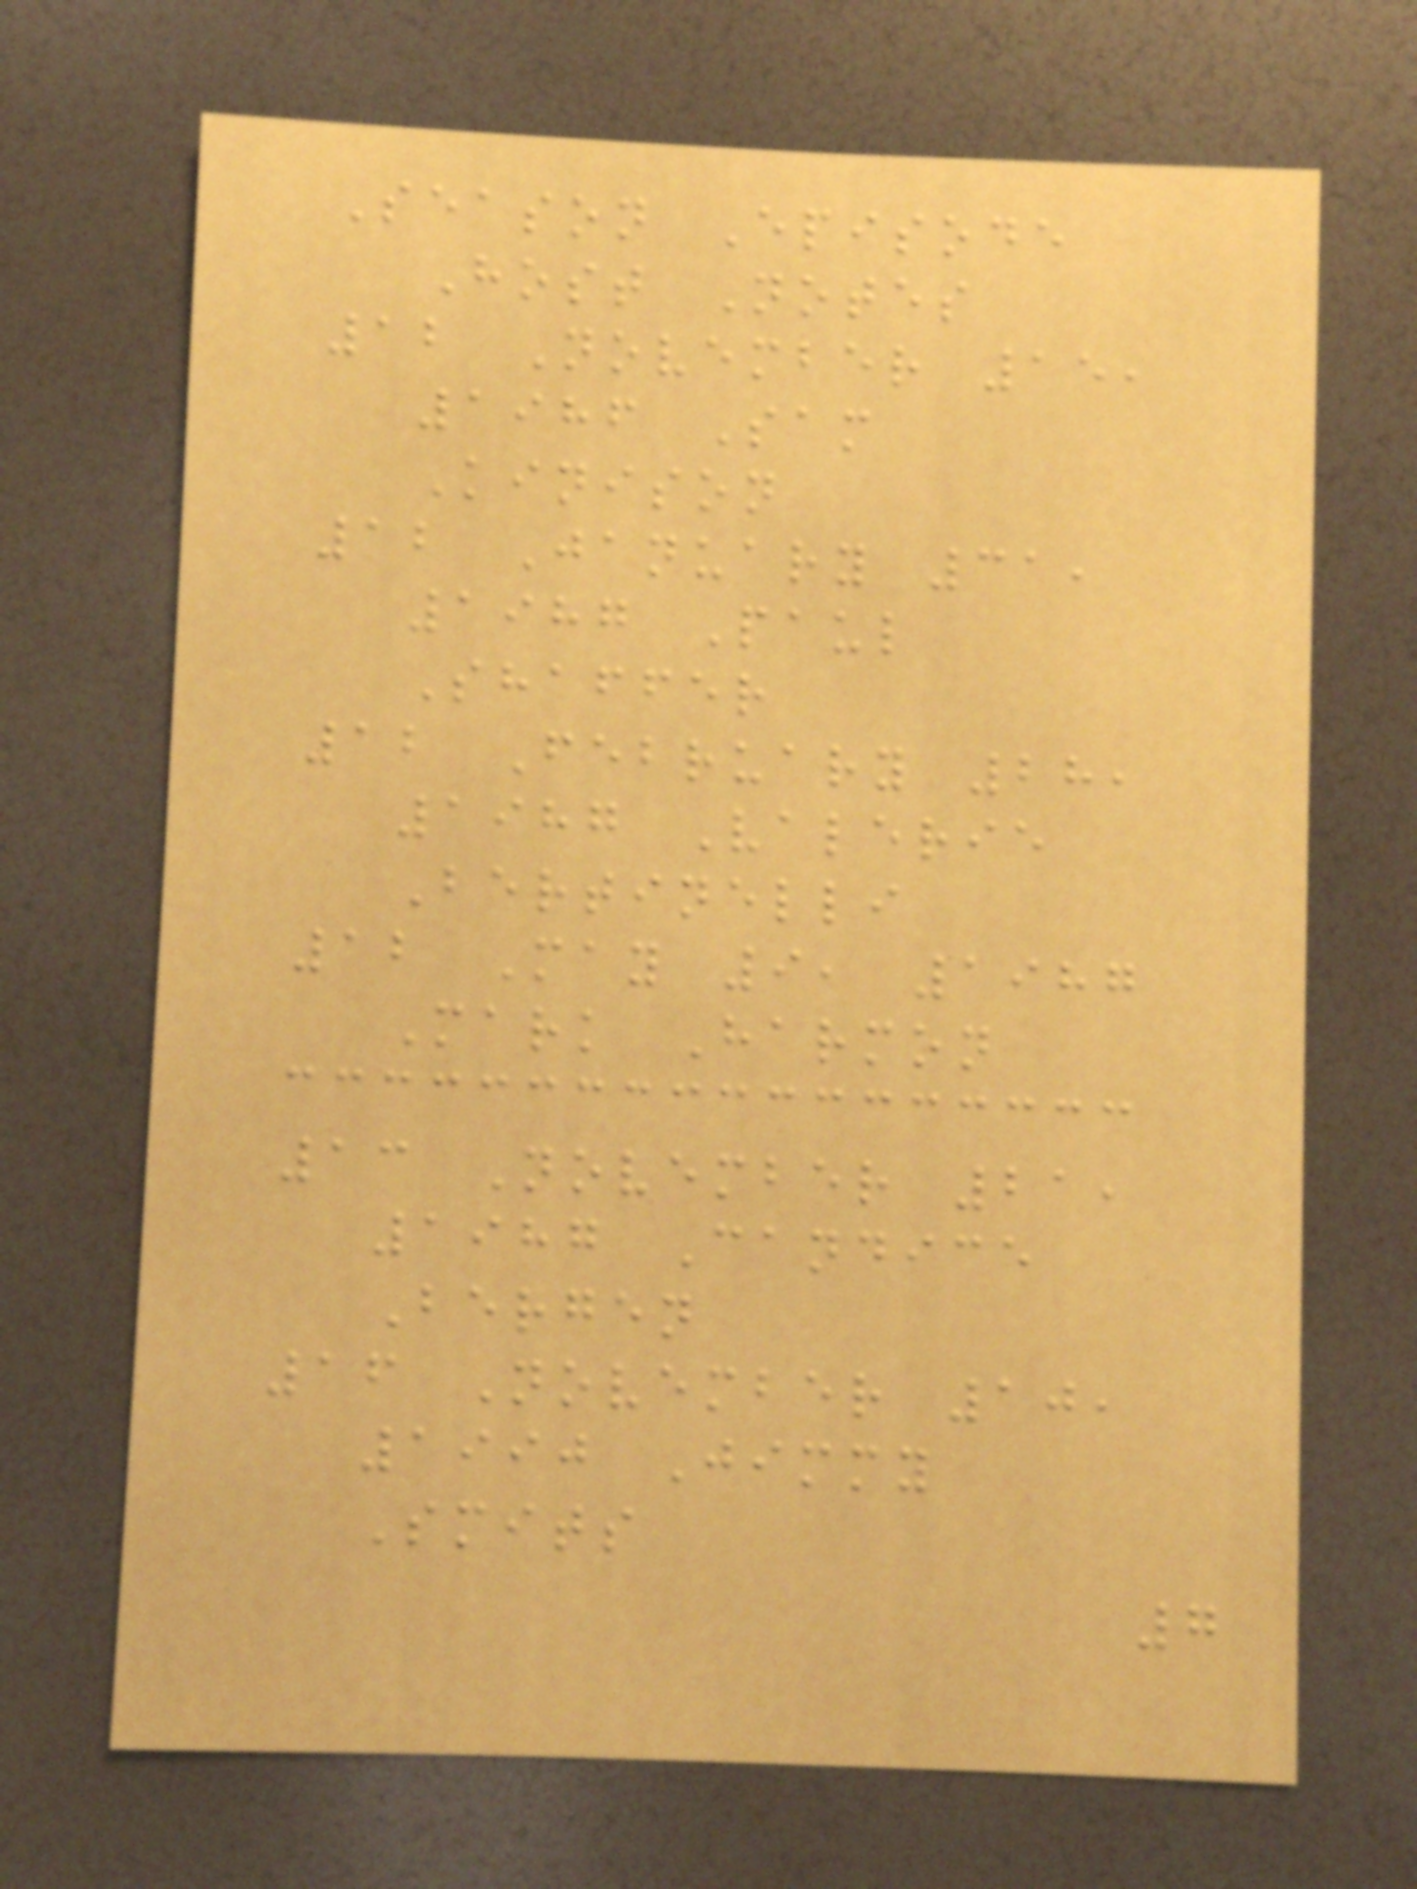Season Episode
Host Notes
12 November 15,
1986 Sam
Kinison
12 January 31,
1987 Paul
Shaffer
12 February 28,
1987 Valerie
Bertinelli
12 May 9, 1987
Mark Harmon
13 November 21,
1987 Candice
Bergen
16 November 10,
1990 Jimmy
Smits
7
